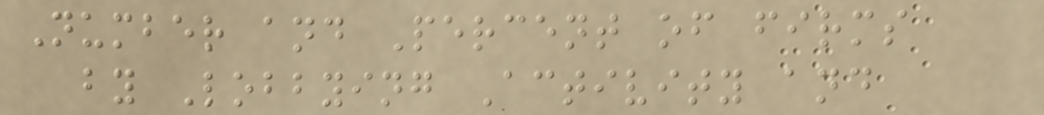Number and Percent of firms
by Lobbying Activity and
